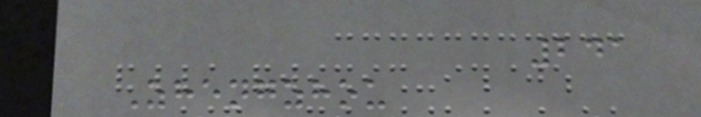241
Zhengzhou
